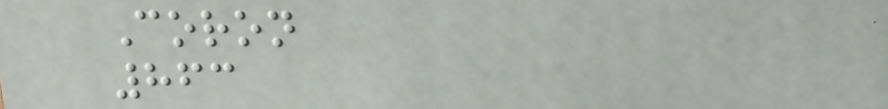Coron
863
